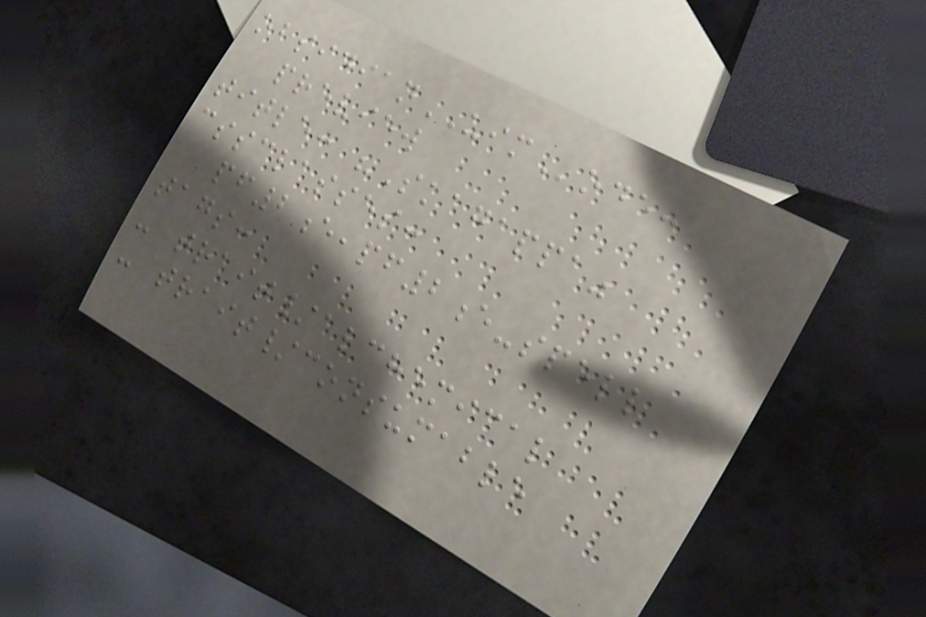obsidianUIMode:
preview
title: "Skagappa"
cssclasses:
pf2e,pf2e-spell
tags:
- trait/alchemical
- trait/consumable
